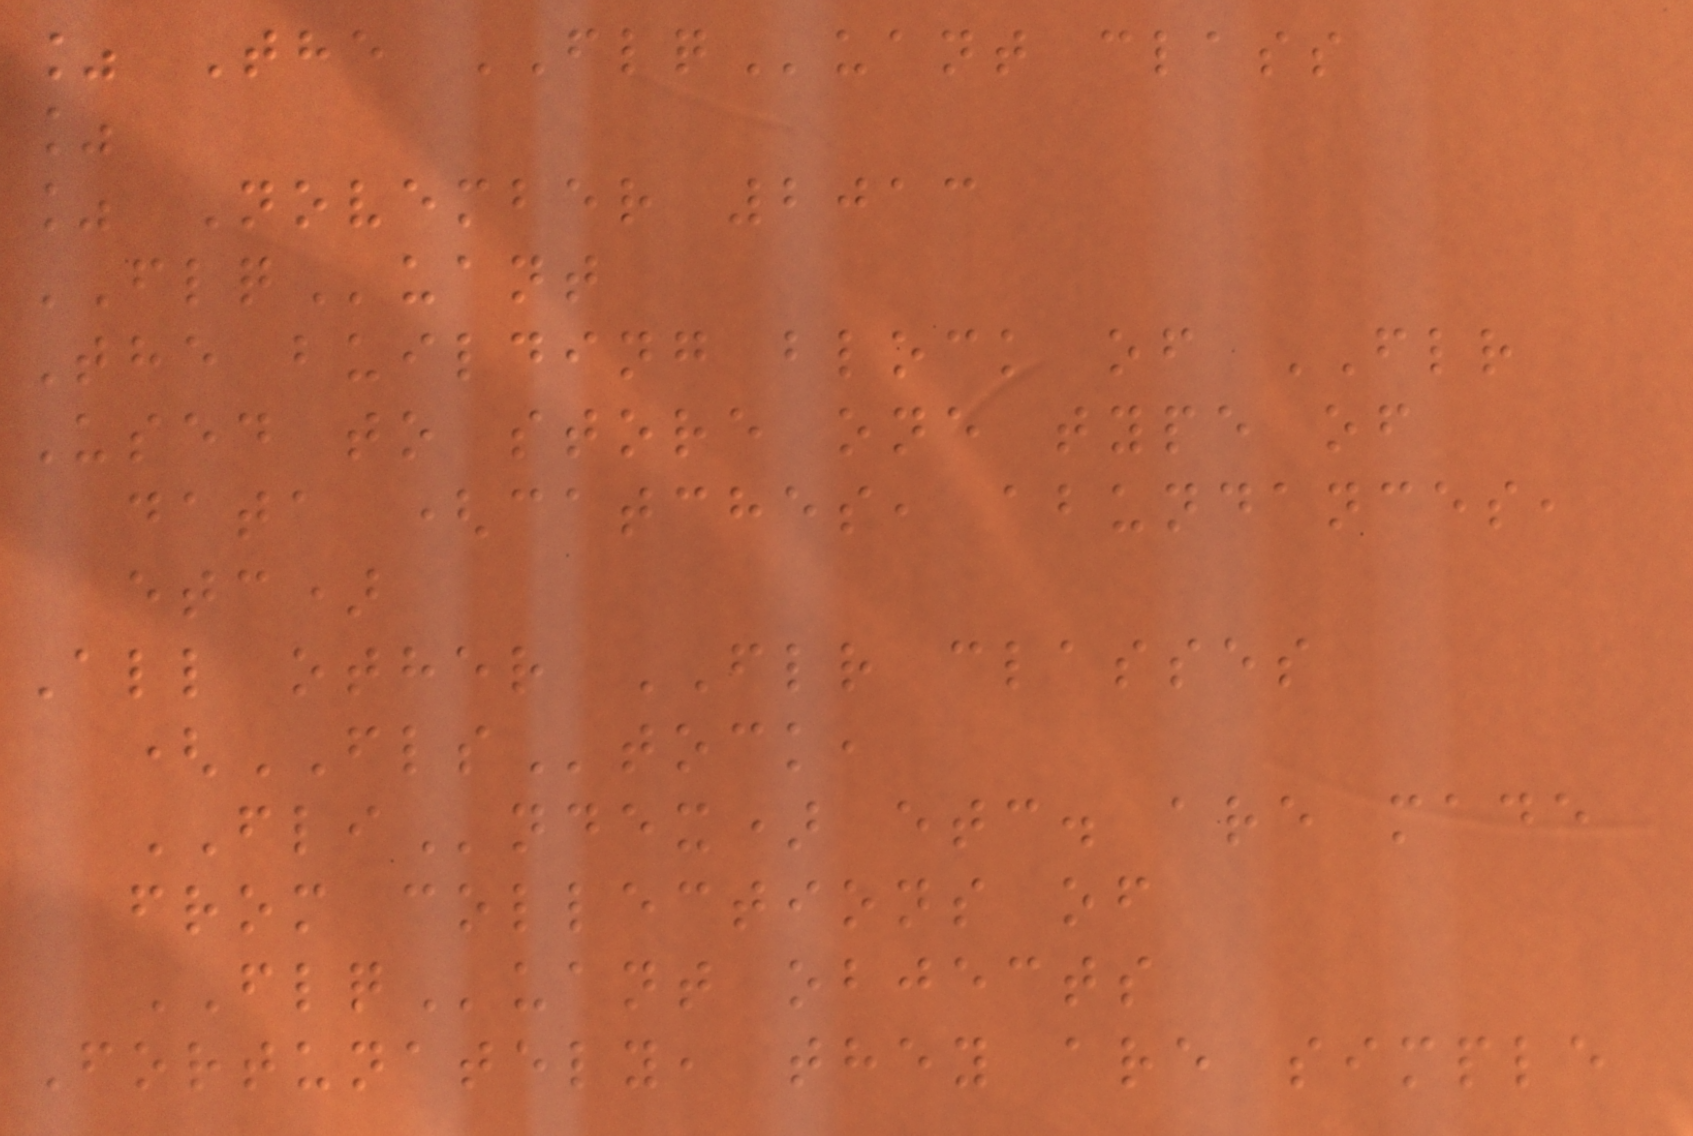% The FLQuant class
%
% November 2013
FLQuant
The building block of FLR
Used to store one type of
data (catches, abundances,
etc)
All other FLR classes
(FLStock,
FLIndex) etc. are made
from collections of
FLQuant objects
Fortunately, they are simple
